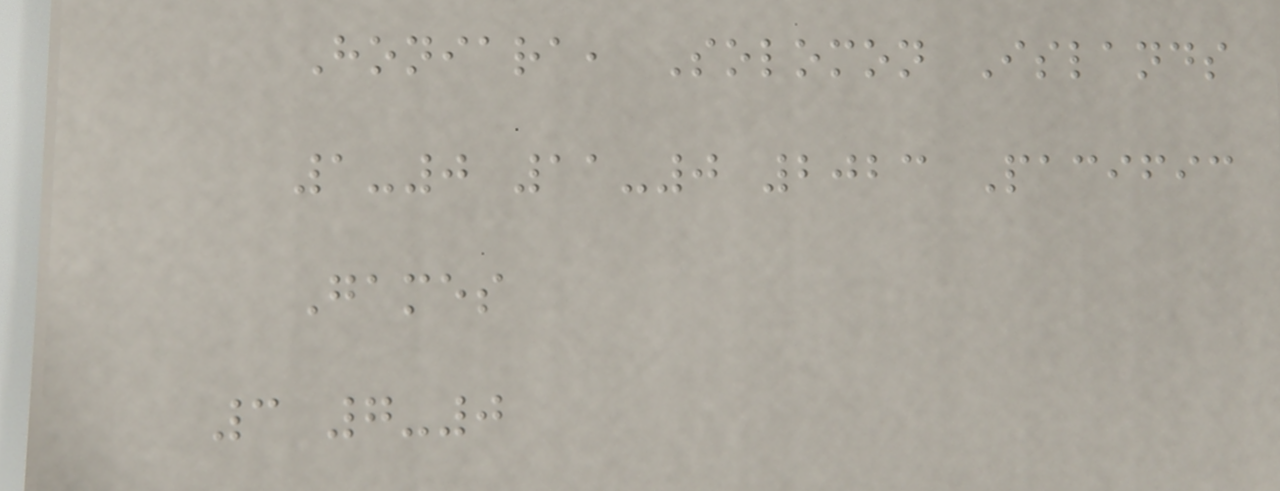Honiara, Solomon Islands
1-0 11-0 2023 Pacific
Games
3 7-0
